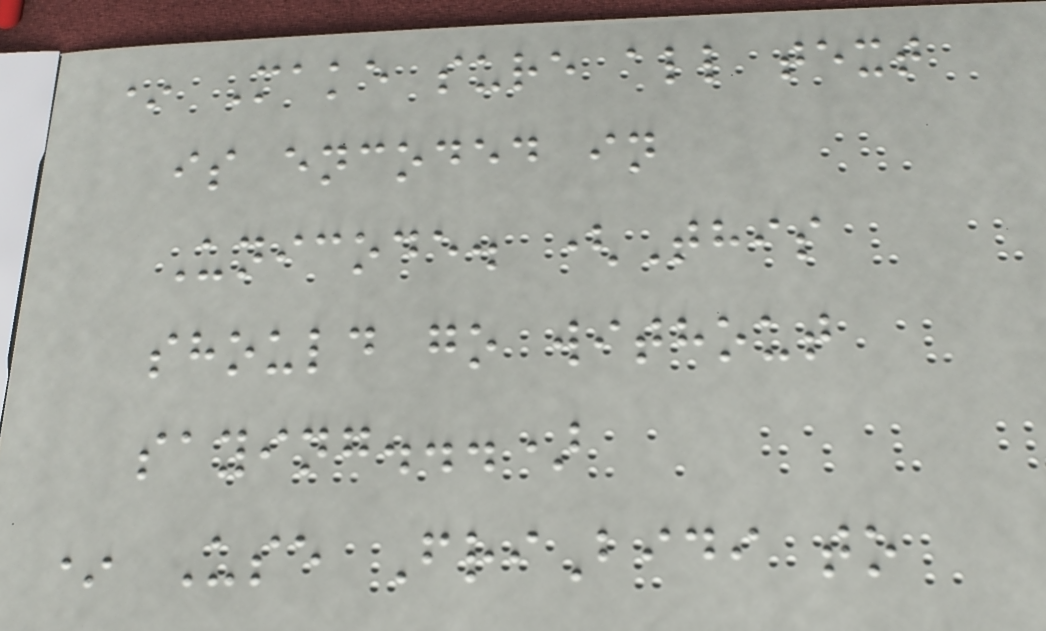* Make sure all text
is encoded in
Unicode. (This
should go without
saying...)
* Use FriBidi to
